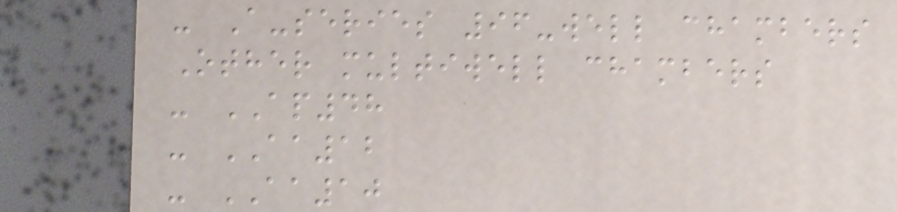- A-series 96-well chambers
Other multiwell chambers
- AP48
- AA12
- AA10
